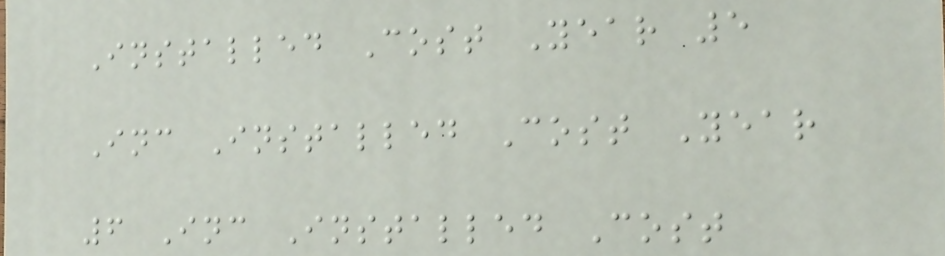Installed Cost Year 5
Inc Installed Cost Year
6 Inc Installed Cost
